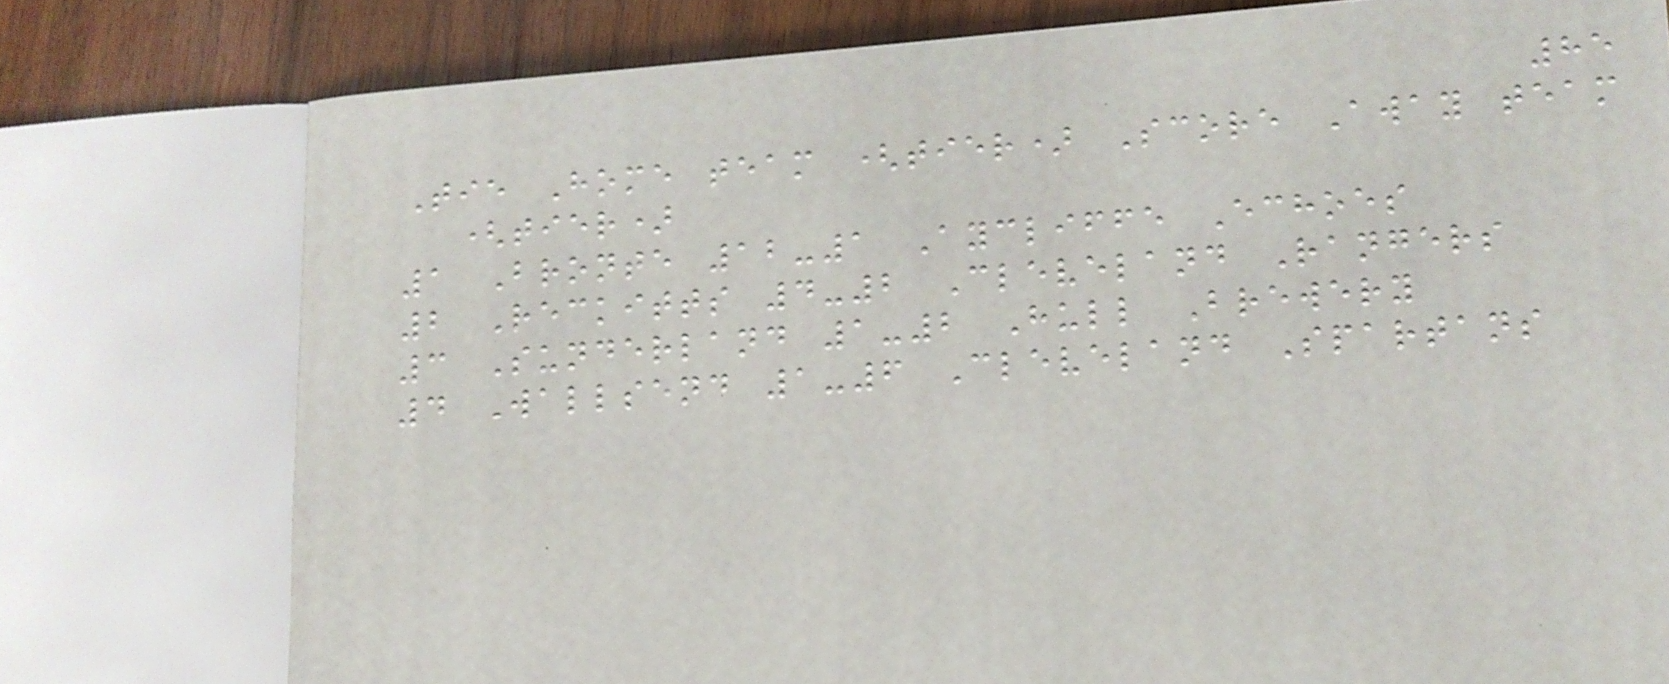85
Tie Home team (tier) Score Away team
(tier)
1 Bronte 12-1 Aycliffe Echoes
2 Reckitts 4-2 Cleveland Rangers
3 Sunderland 1-2 Hull Brewery
4 Wallsend 1-6 Cleveland Spartans
